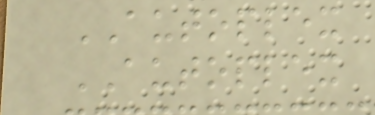AUTOPLEX
AUTOPLEX
